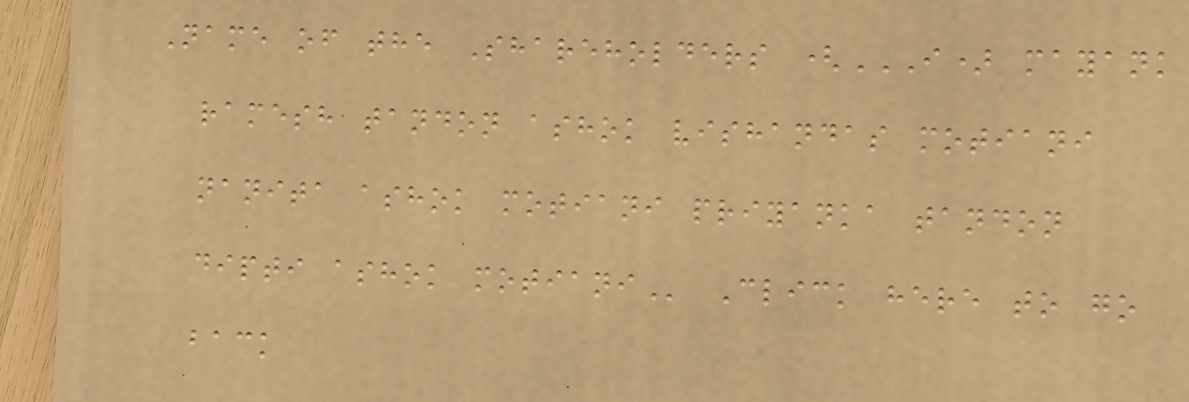Name of the Shareholders (I) MAYANK
RAMESH TANDON ASHOK VISHANDAS MOTIANI
NANITA ASHOK MOTIANI PRIYANKA TANDON
DIPTI ASHOK MOTIANI Click here to go
back
